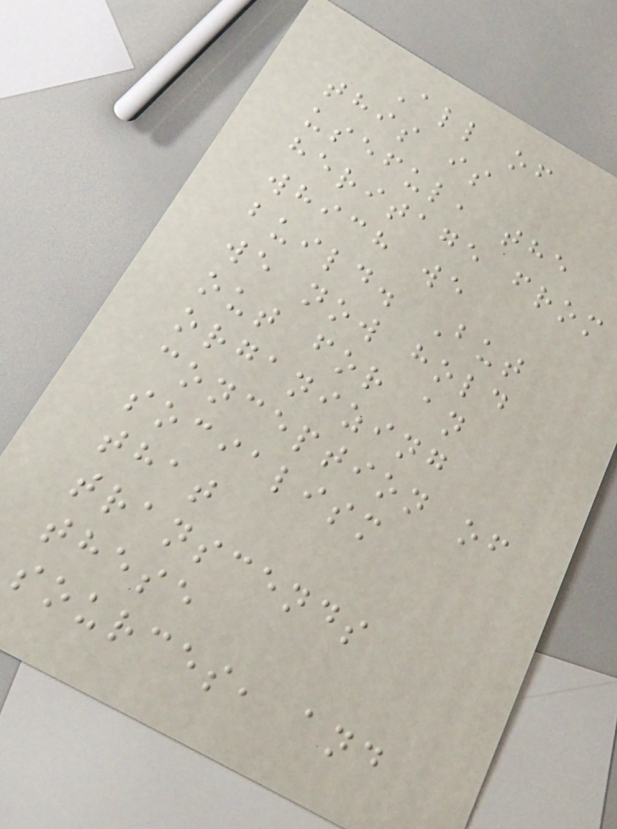All of
this is
useful, the
heritage from
which we
build. But
we now hold
out for an
organizing
conception of
socialism
that
transcends
these
sources, and
